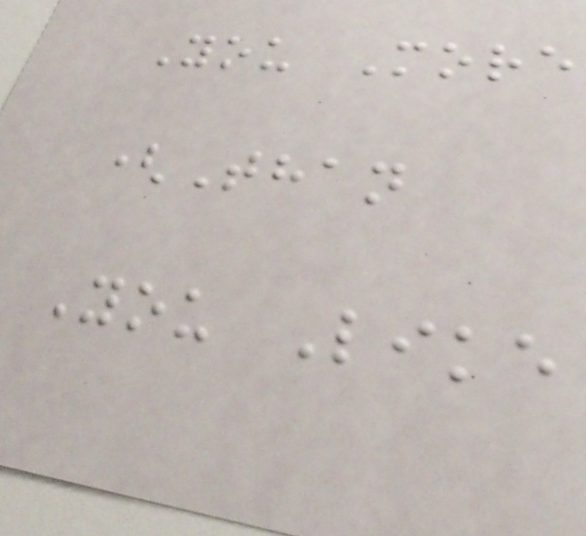You More
(Than
You Like
